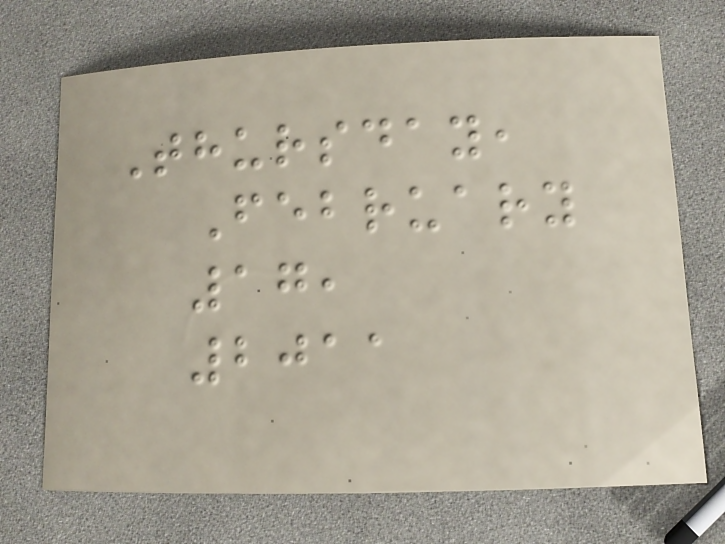Thursday,
February
17,
2011
